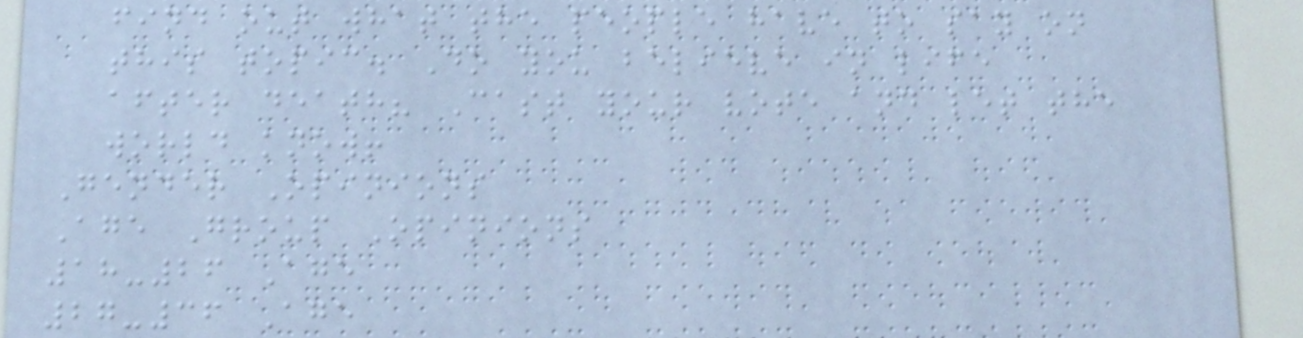find out what the people have to say on
this topic. Do you believe in life
after death? Cast your vote and let the
world know!
Gender Opinions
Age Group Opinions
18-26 Age
27-36 Age
